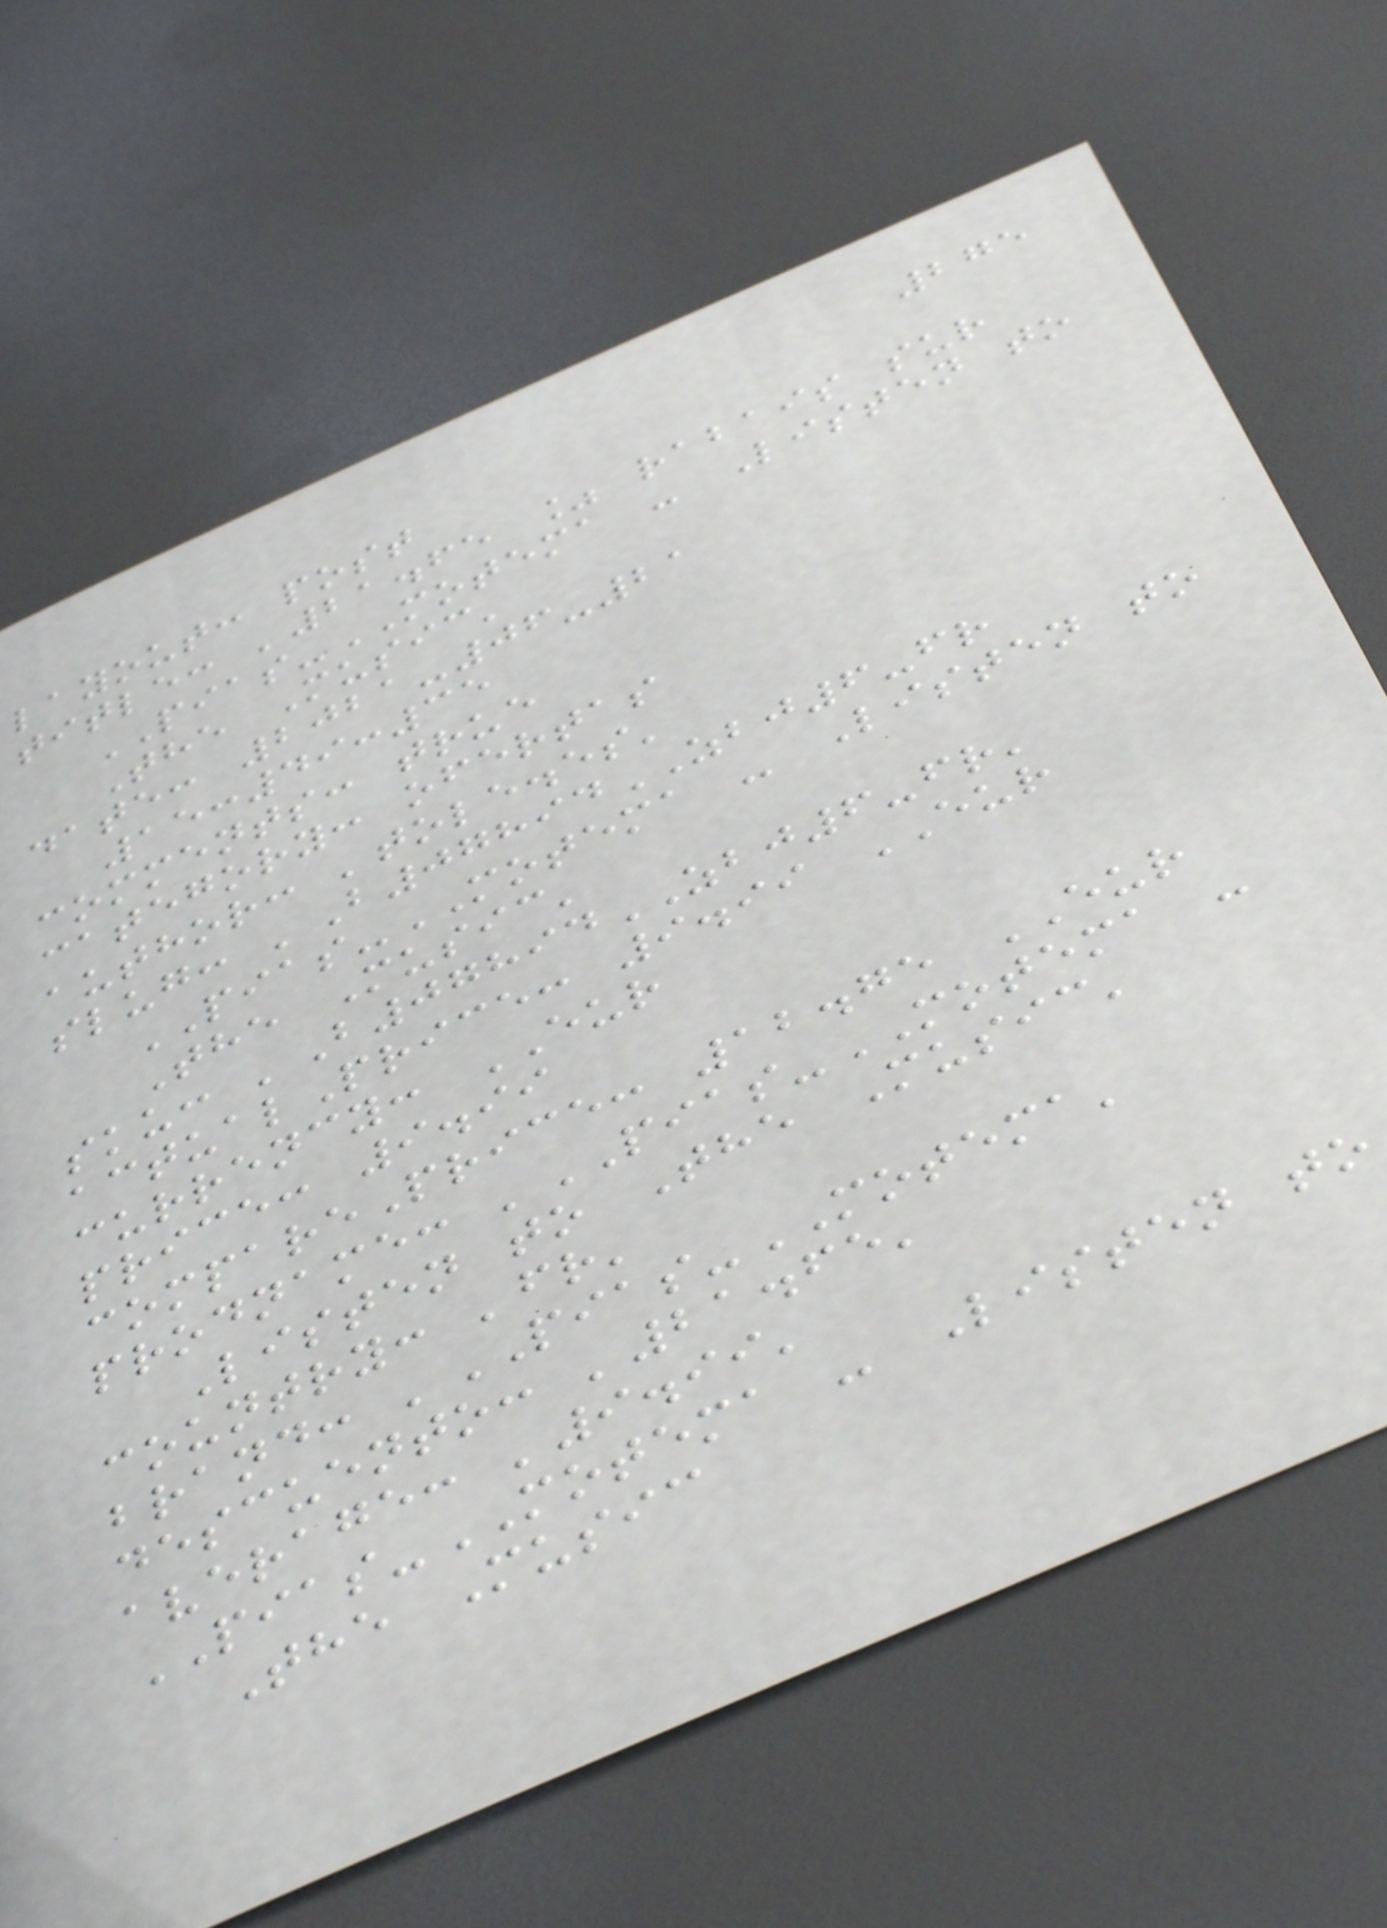275
layout: post
title: '21.65 % rabais sur
PIAS-MOTEMA - Listen to
The Music'
date: 2021-06-21
15:49:35
comments: true
category: ofertas
author: 'tole.es'
slug: 'B07894ZBJ6-fr
PIAS-MOTEMA - Listen to
The Music'
sku: 'B07894ZBJ6-fr'
actualPrice: 9.99 EUR
currency: EUR
price: 9.99
comparePrice: 12.75 EUR
prodname: 'PIAS-MOTEMA -
Listen to The Music'
country: 'fr'
brand: 'PIAS-MOTEMA'
descuento: '21.65'
average: '9.99'
PIAS-MOTEMA - Listen to
The Music
